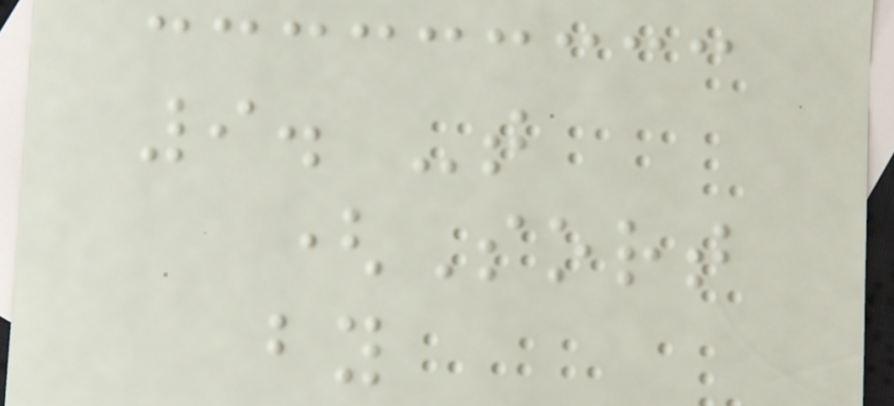9. -t
(Sort
by
